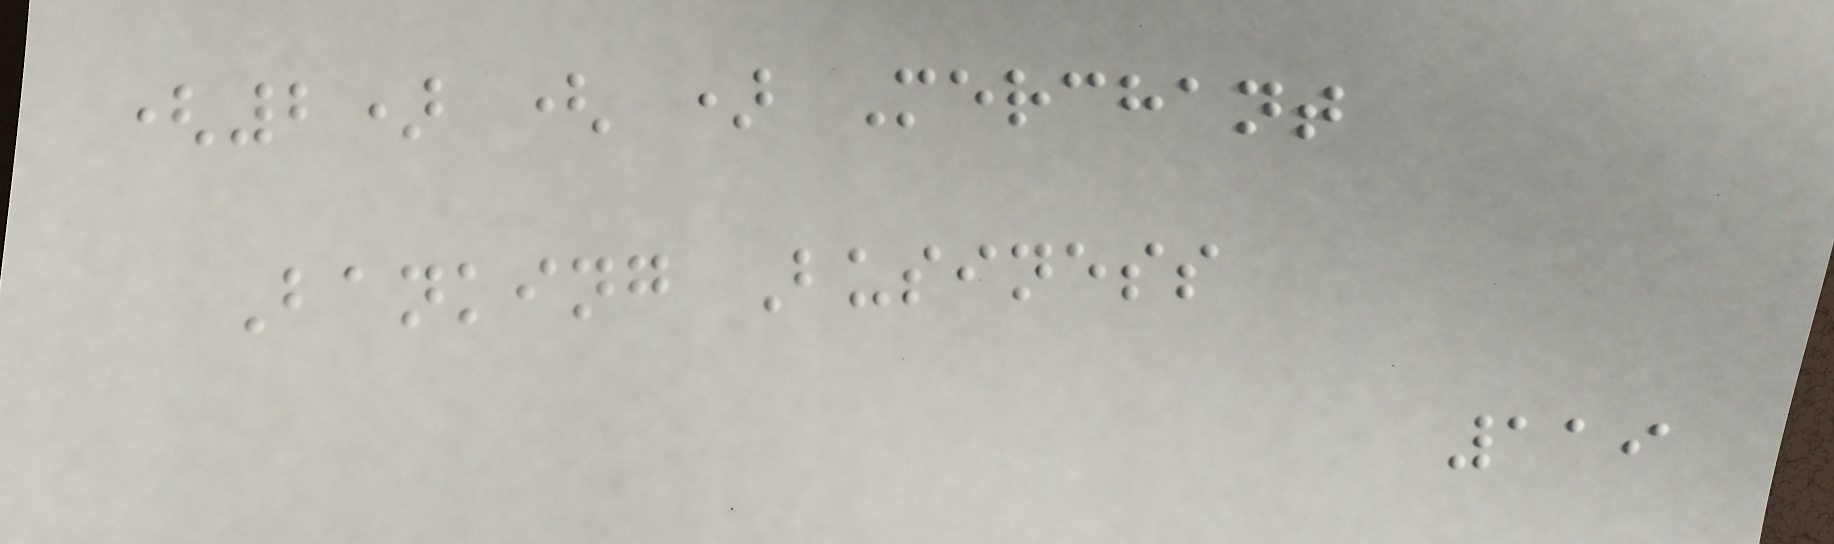(2) ( ) Merchant
Banking Business
119
